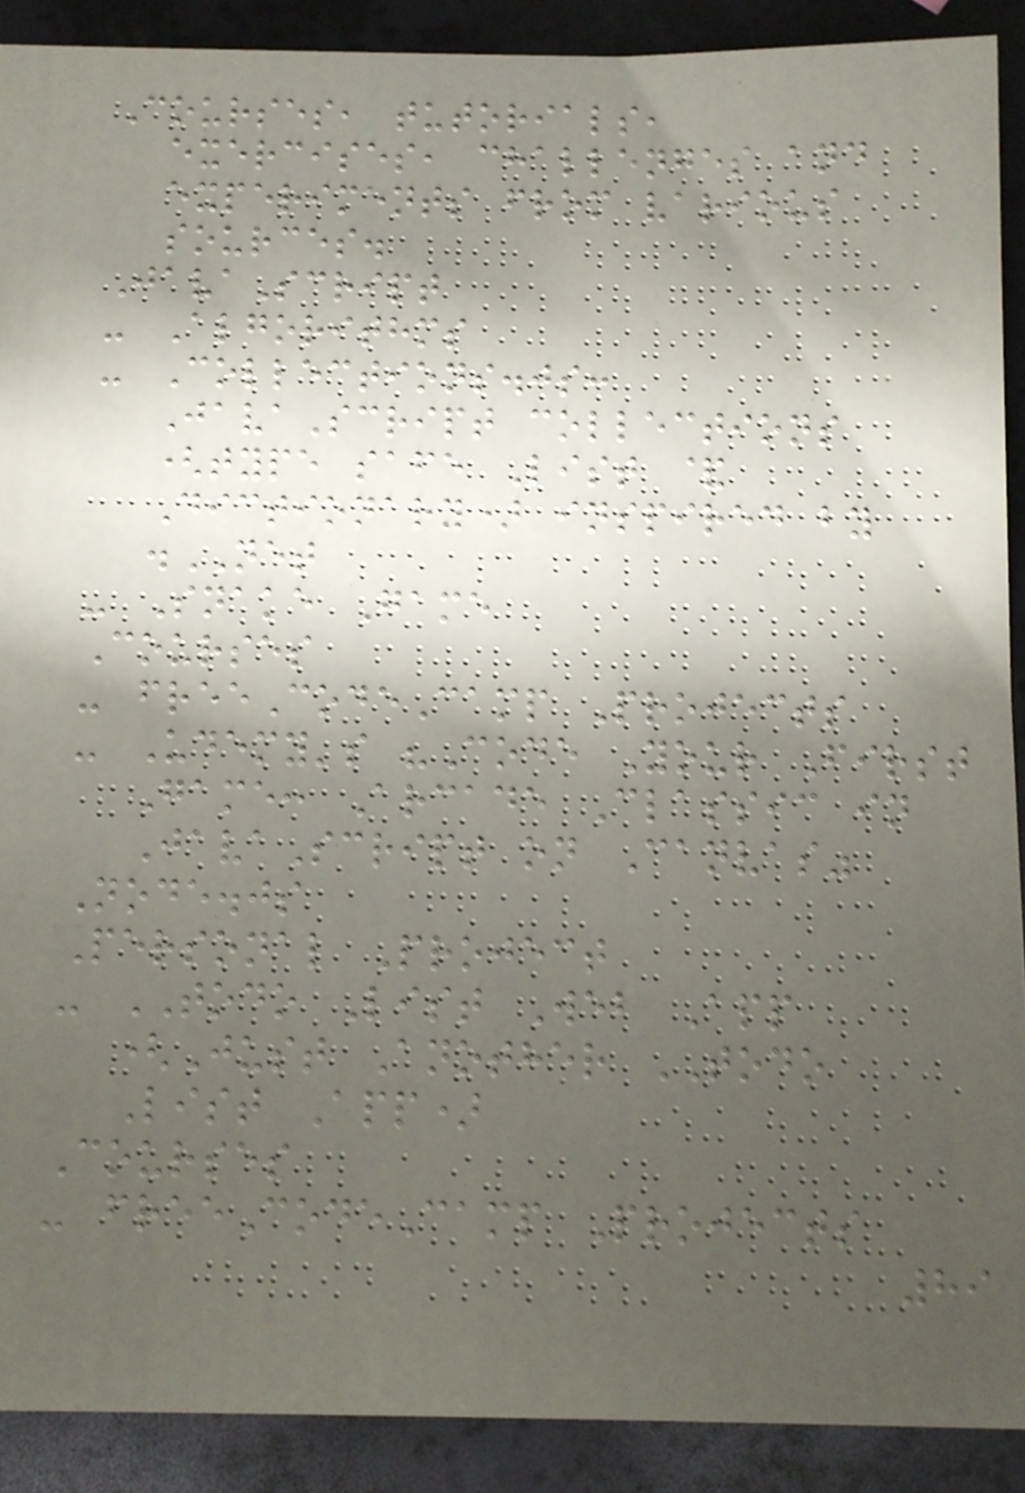Courses, tutorials,
exercises, challenges and
experiments from various
sources.
JavaScript
- Algorithms
- Collections.js:
JavaScript collections
(type safe List &
Dictionary) inspired by
.NET
- Snake Game
Courses
- freeCodeCamp Projects
- Udemy's "Code Your First
Game: Arcade Classic in
JavaScript on Canvas"
Node.js
Personal Project
- TODO List Web App
(Just Another TODO
List App)
Courses
- freeCodeCamp Projects
89
